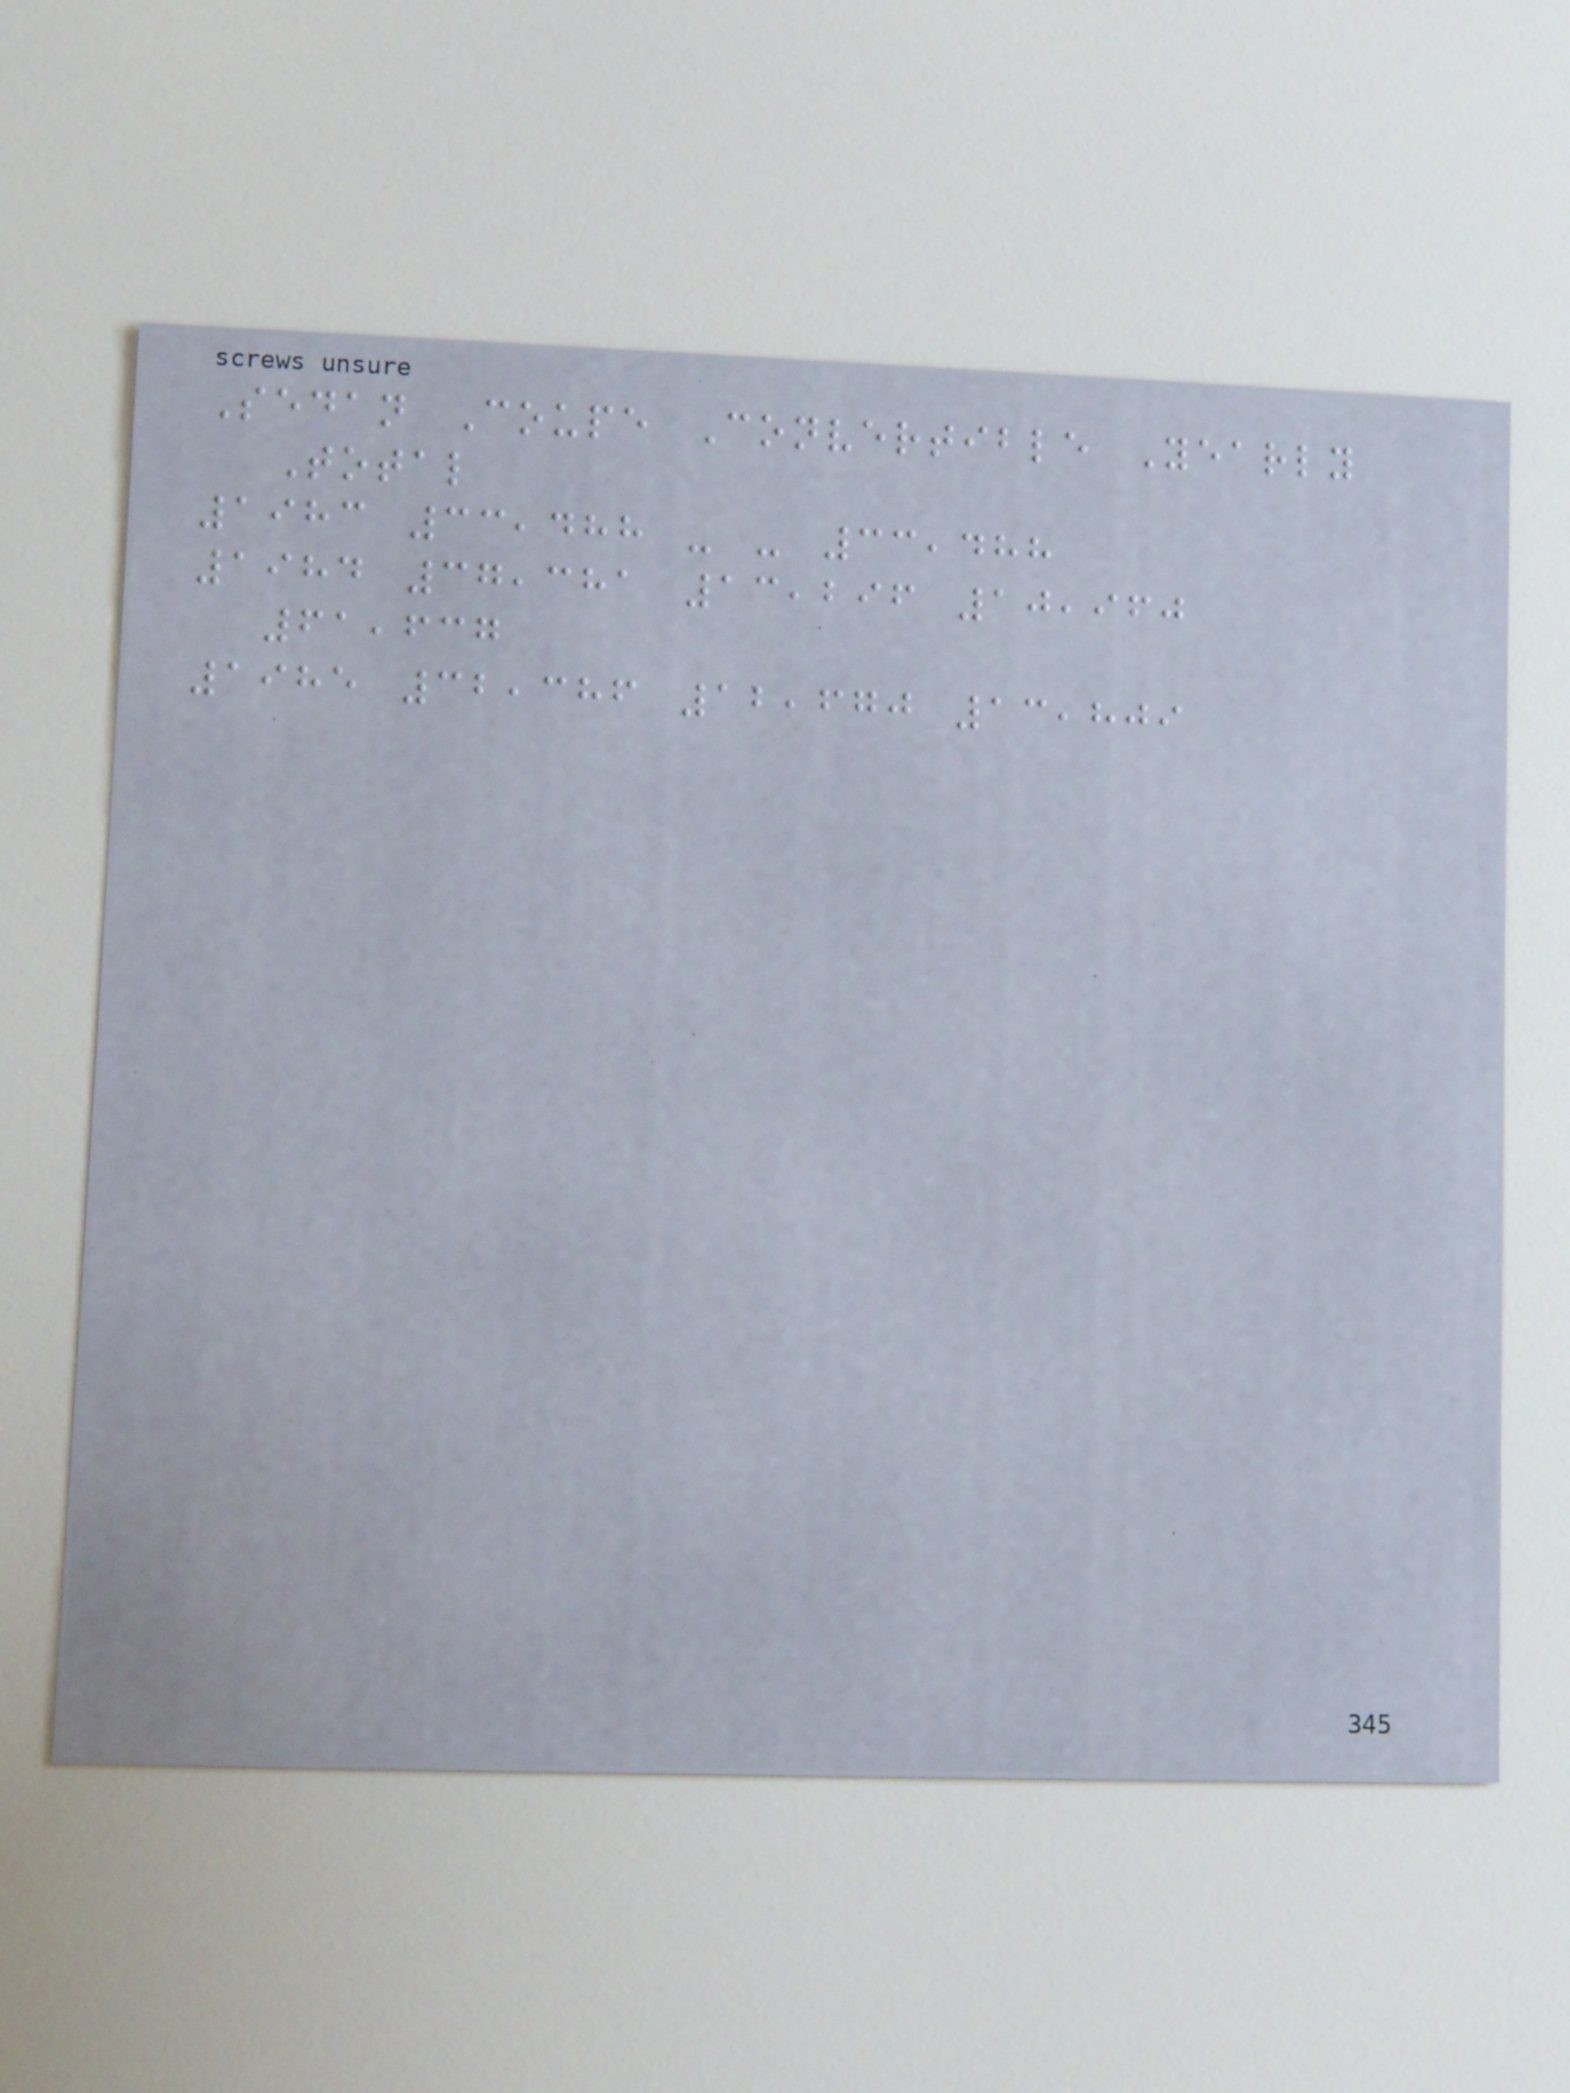Sedan Coupe Convertible Yearly
Total
1983 33,488 - - 33,488
1984 37,381 13,296 10,960
61,637
1985 32,386 12,670 13,809
